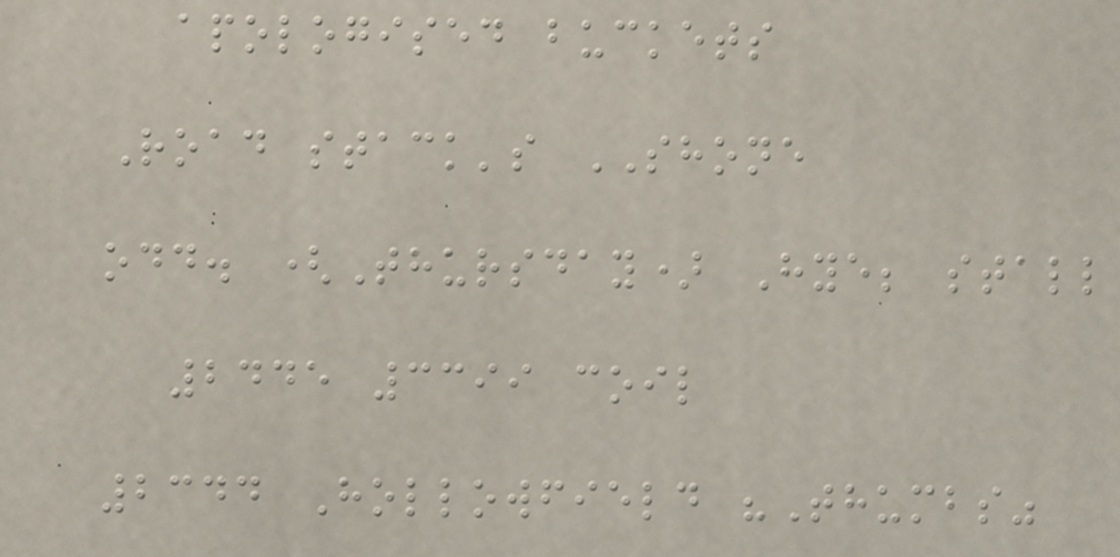apologised buckets
Road stack's SHONE
odd. (Thursday) Hye; stall
2445 3399 coil
2344 Hollowfield "Thumbs"
